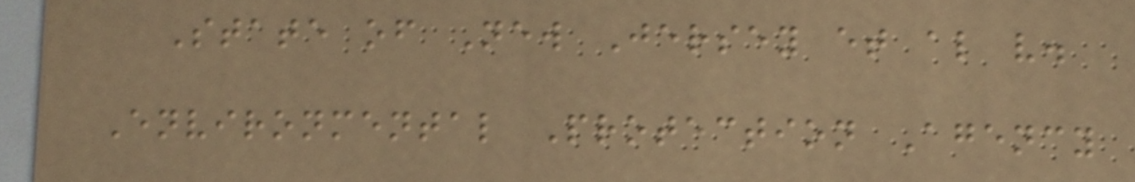State of New Jersey et al v.
Environmental Protection Agency
